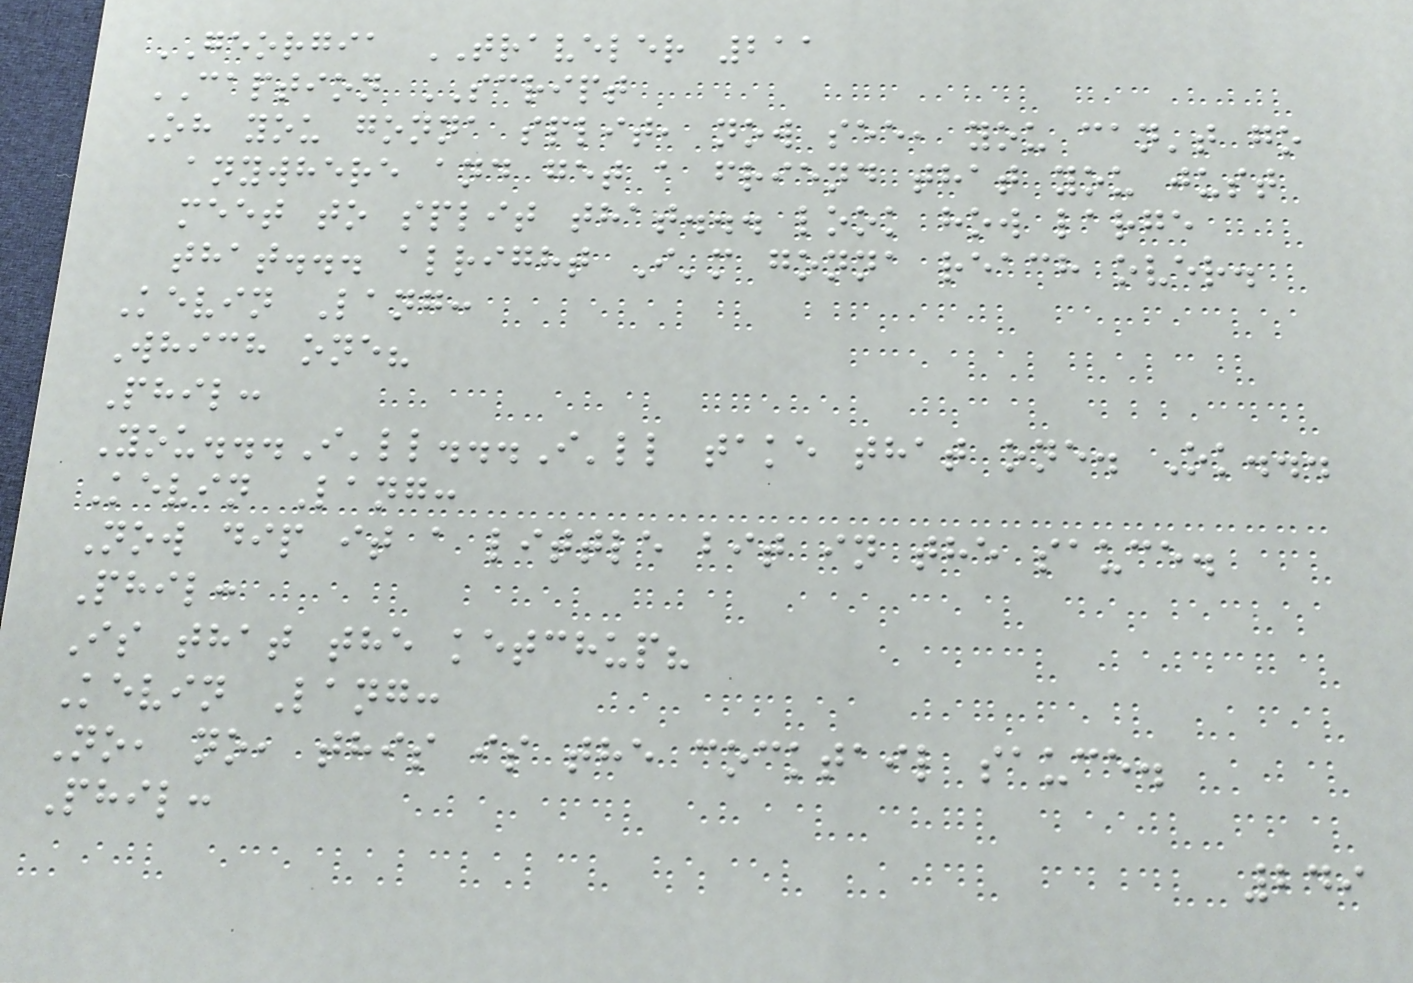GEORGIA TRAVELER 211
CAPTION SCRIPT
Oh you gonna split, now see, you can't go
anywhere and get a friend that you just
meet to split that... look how large
that... alright I'm gonna reach over.
Kevin Lang:
Which one?
Phil:
You...I'll...I'll take that one. Ok...
Kevin Lang:
Now dip it a little bit in the sauce.
Phil:
Is that the ketchup?
Kevin Lang:
No, no, this is the cocktail sauce.
Phil:
249
